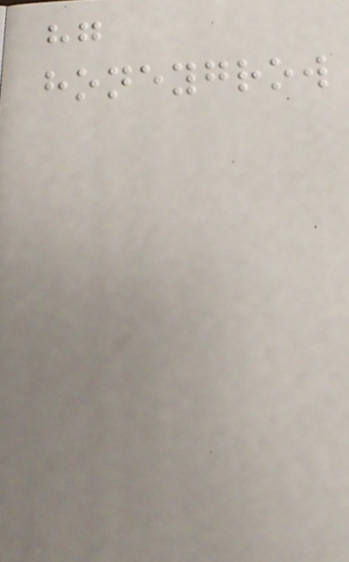hg
honeygrow
